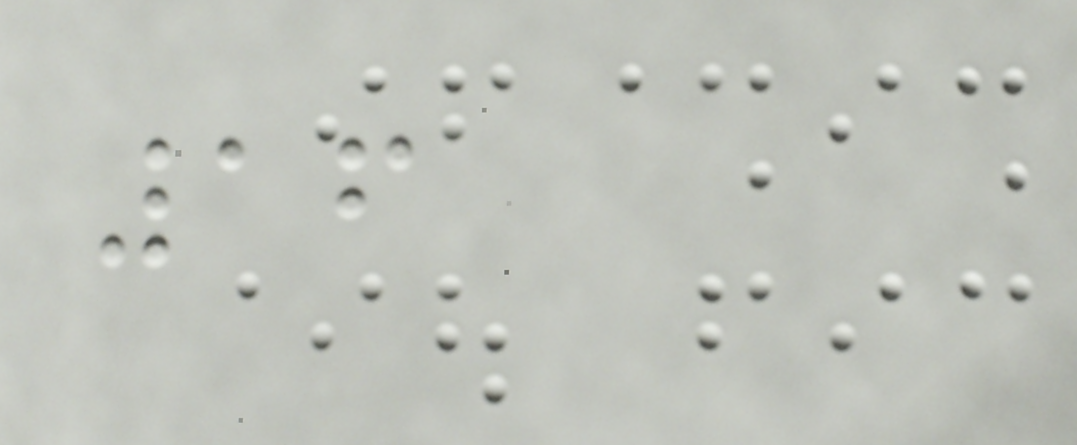16
